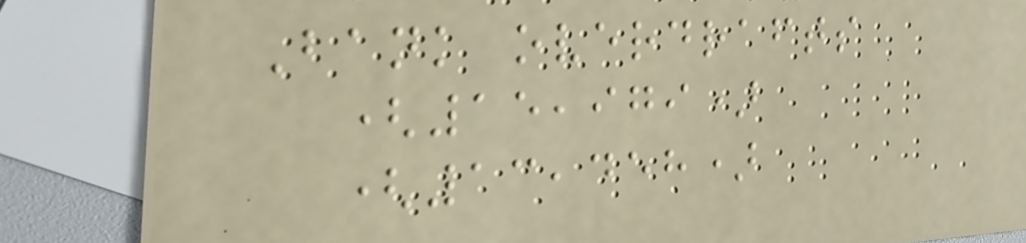Bank overdrafts
(15,979)
(13,458)
